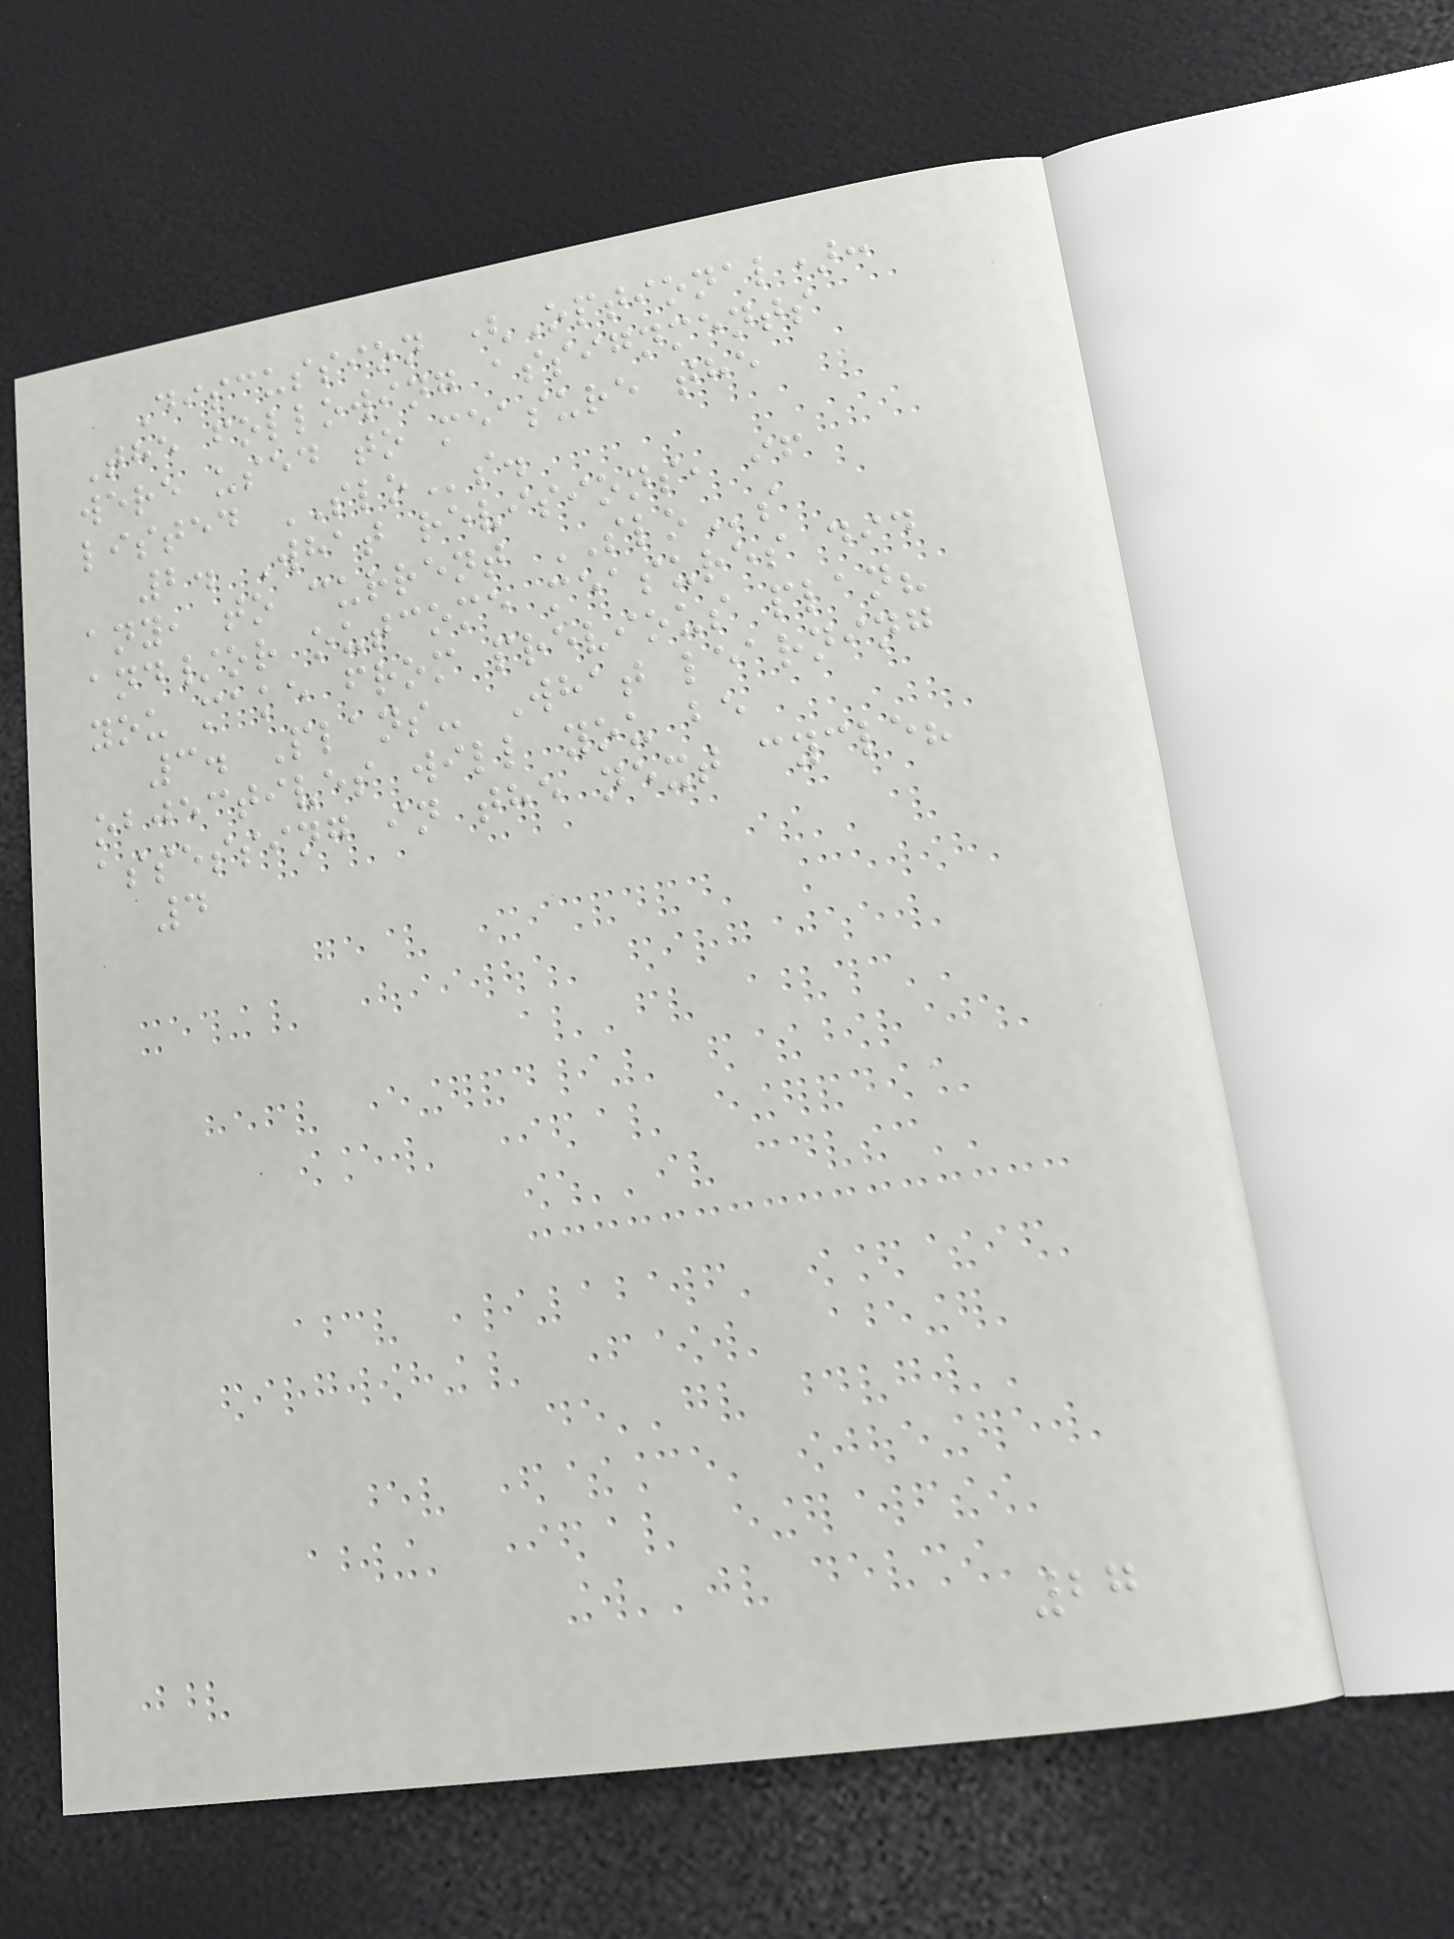Discussion (Optional):
The following assignments
were used to measure the
listed SLOs.
2. What revisions, if
any, to current SLOs
and/or outcome measures did
you make from previous plan?
3. Plans- What learning
objectives will you be
assessing in the next cycle?
4
27
